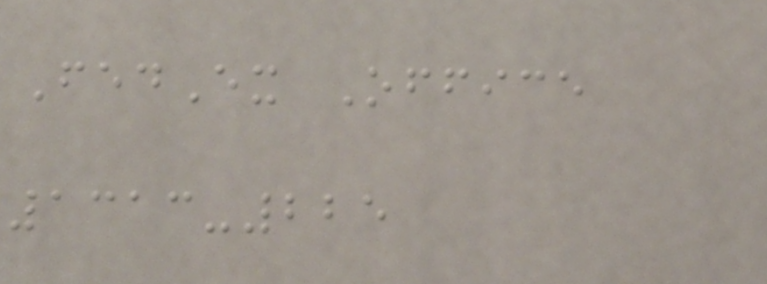FedEx Office
1313-225
